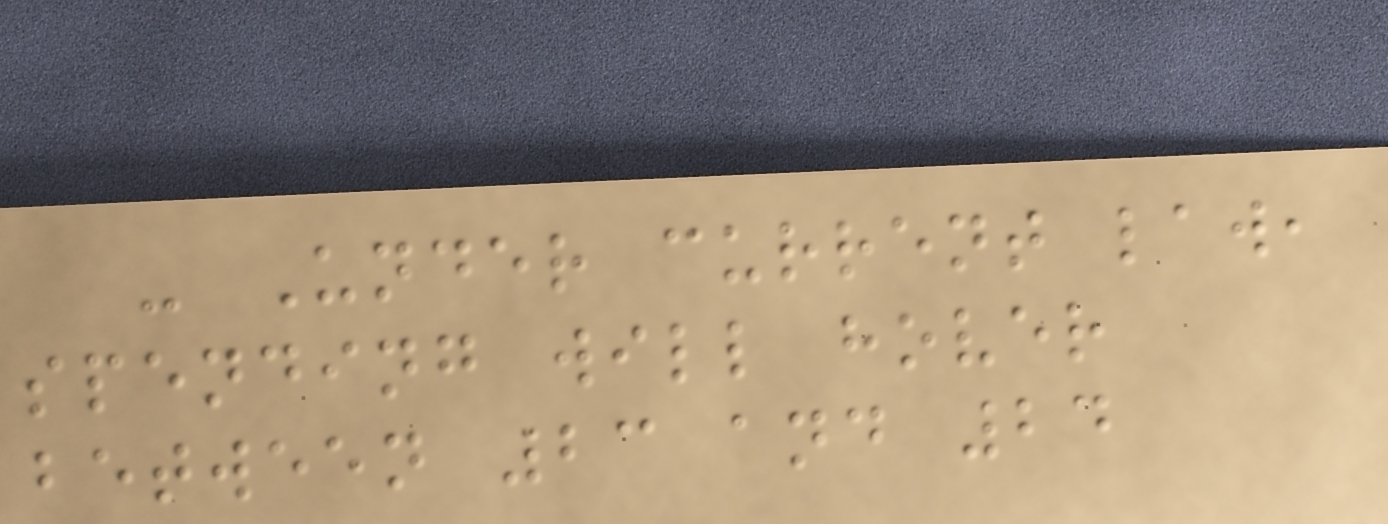- Under current law,
spending will hover
between 23 and 24
